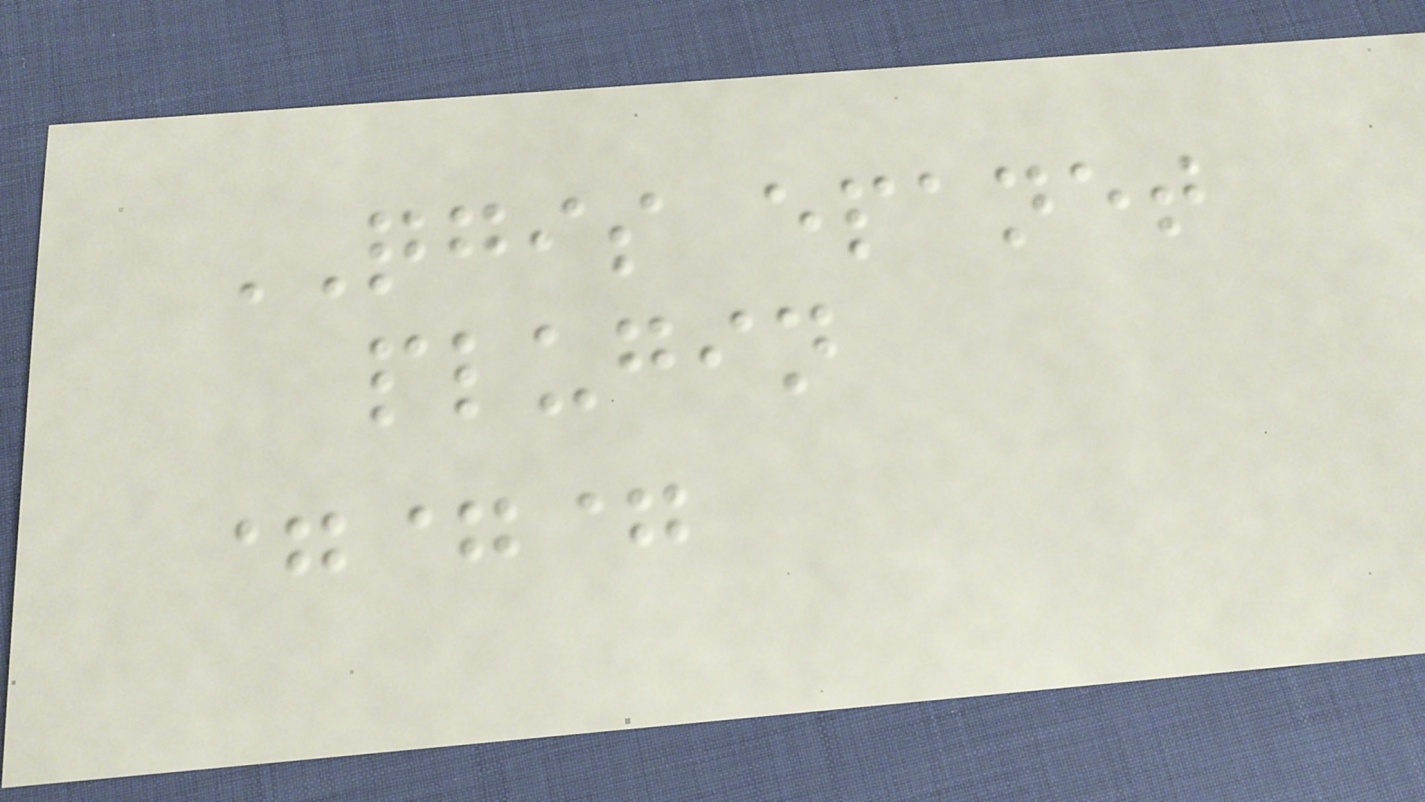QGIS epanet
plugin
===
